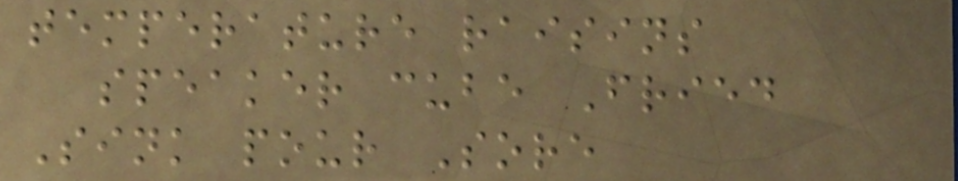temperature raisins
speaker cube Fried
Sink pour Sore
